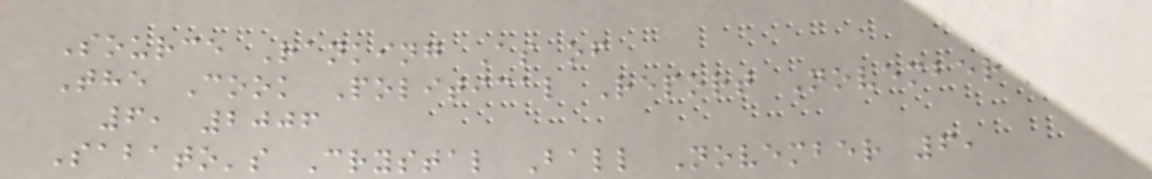Source Ranking As of
The Cook Political Report November
6, 2006
Sabato's Crystal Ball November 6,
